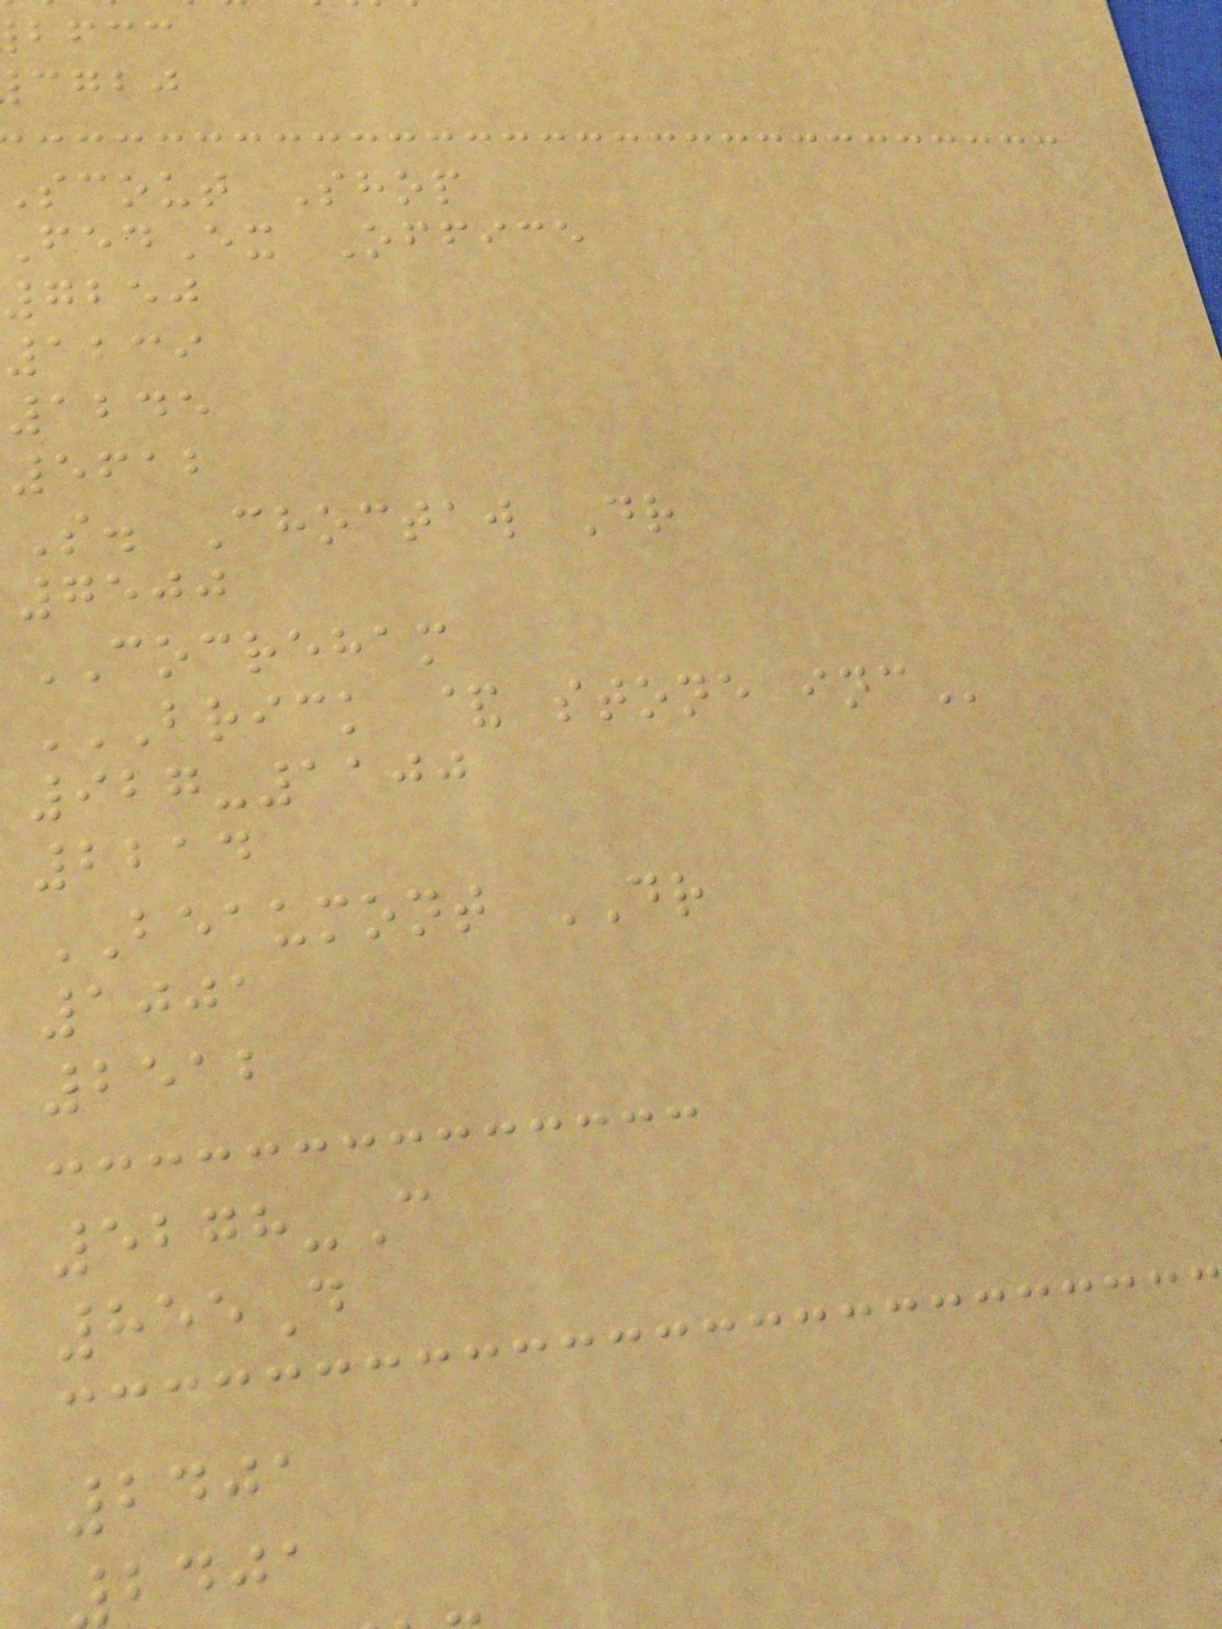bfcc
cgbj
scout Shop
edEx Office
7250
1239
1245
5612
S. Choctaw Dr
7500
COCREHAM
BRICK & STONE INC
927-1100
2214
BEAUMONT DR
1001
2512
5278-C
855D
2401
bdja
